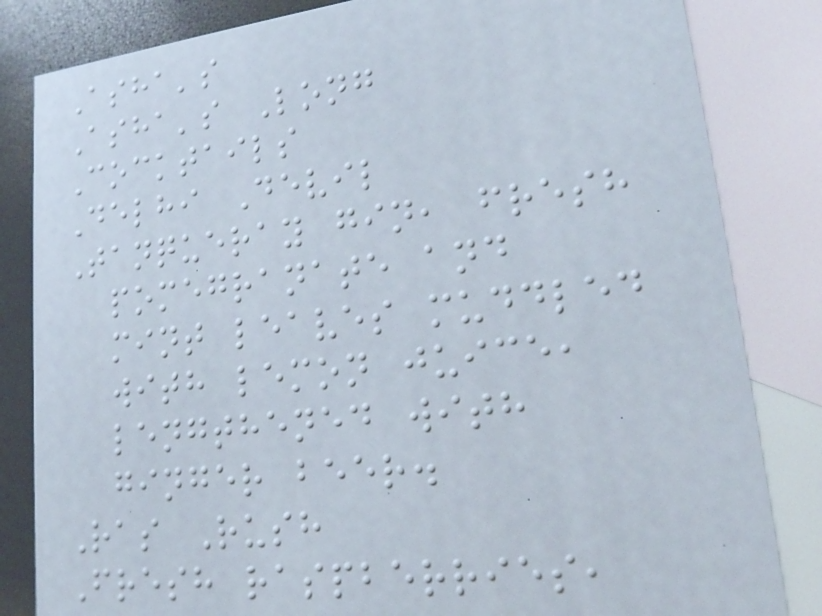Asha's
Asha's Long
Cocktails
Delhi Devil
Tanqueray gin, fresh
pomegranate and
mint leaves muddled
with lemon juice,
lengthened with
ginger beer.
Ras Rush
Fresh raspberries,
